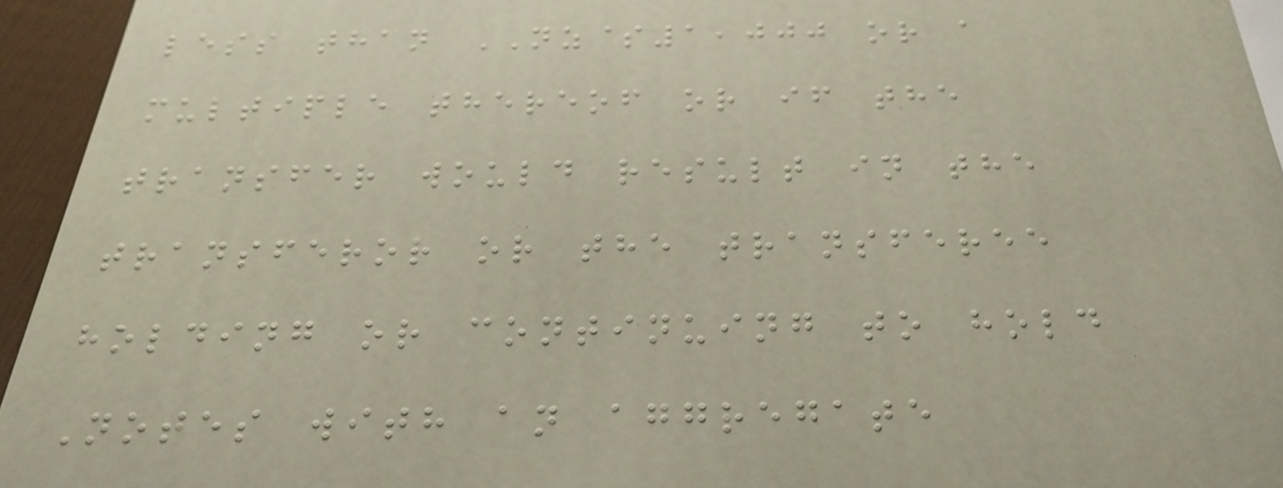less than NZ$1,000 or a
multiple thereof or if the
transfer would result in the
transferor or the transferee
holding or continuing to hold
Notes with an aggregate
